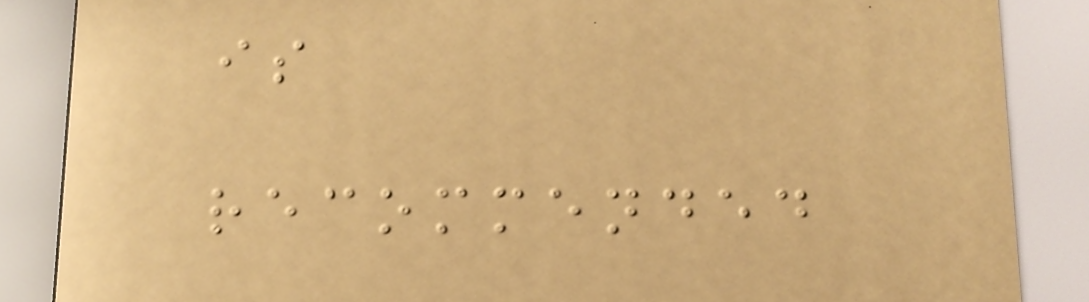is
recommended
